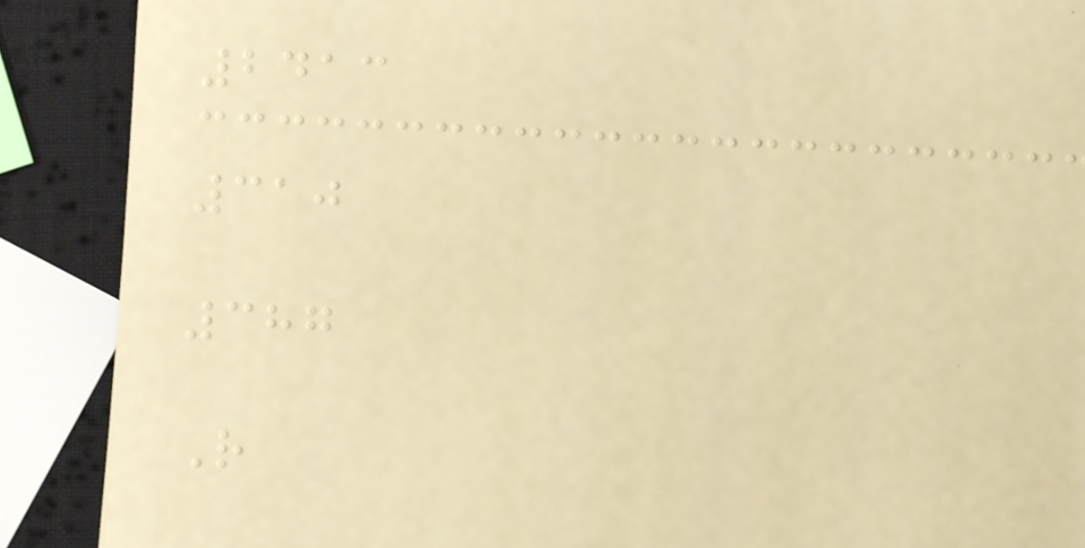2413
310
387
R
